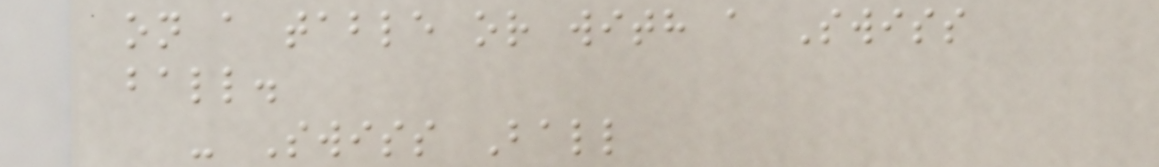on a table or with a Swiss
ball.
- Swiss Ball
